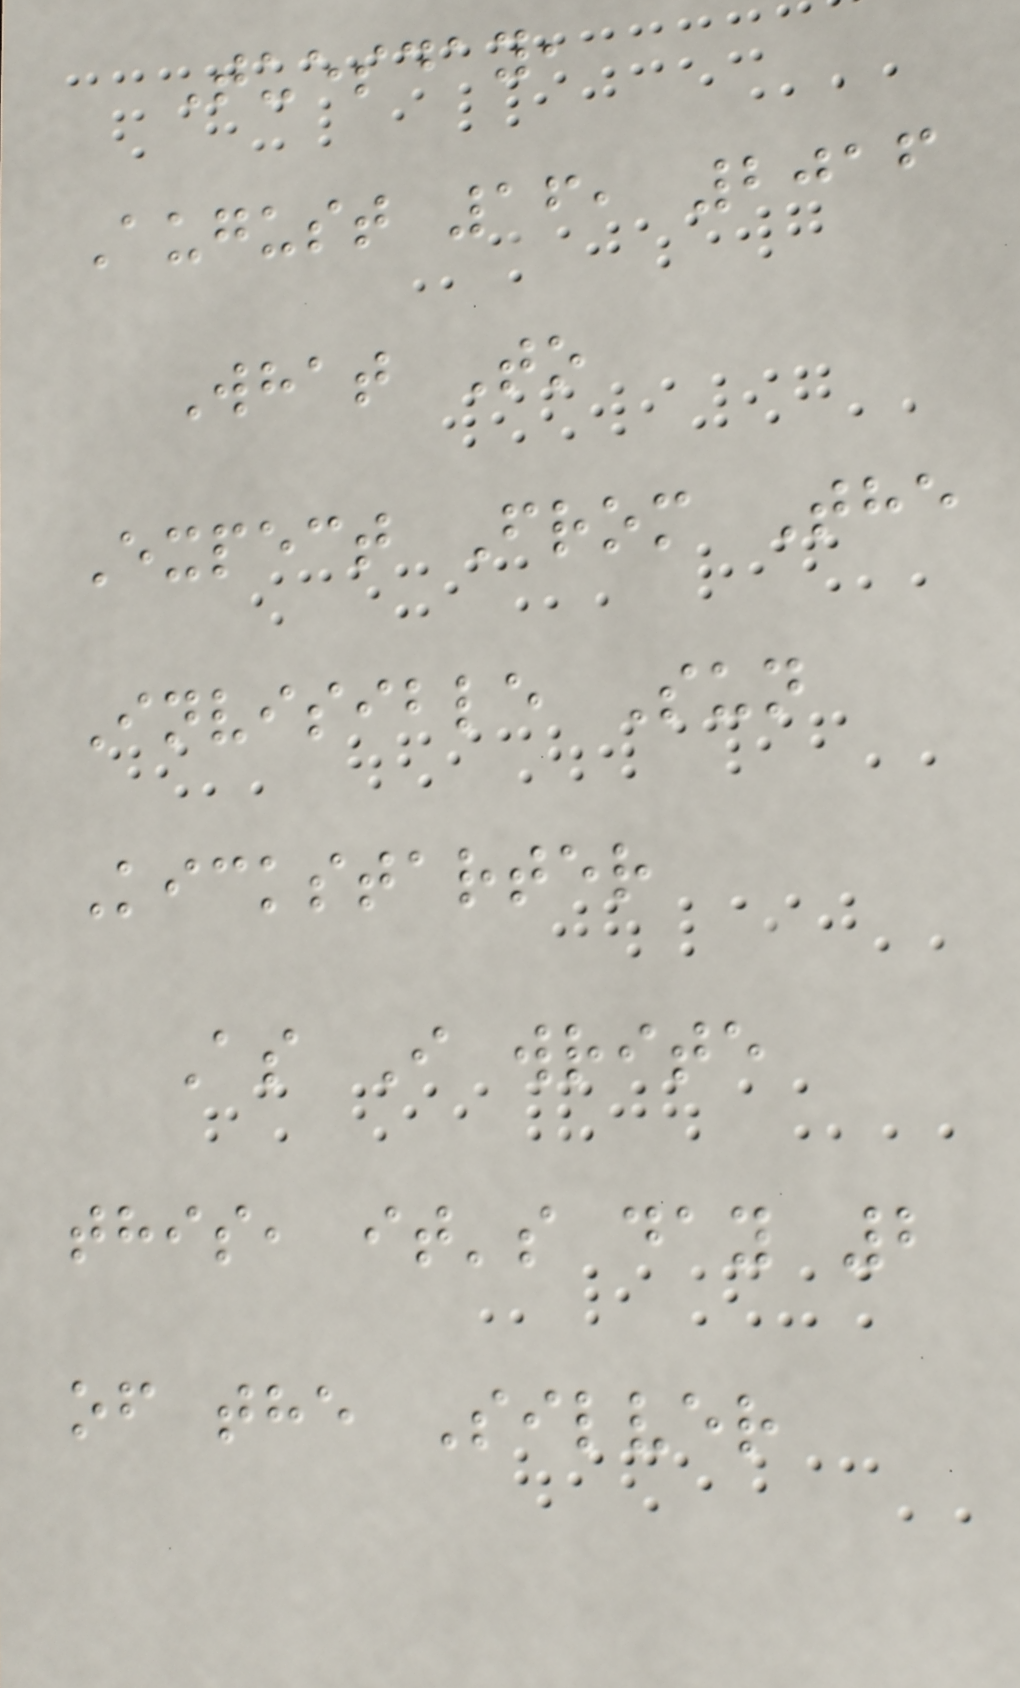Tuesday,
August 16, 2016
What To
Expect From The
Invisible Sun
Kickstarter
As I write
this, it's day 2
of the Silver
